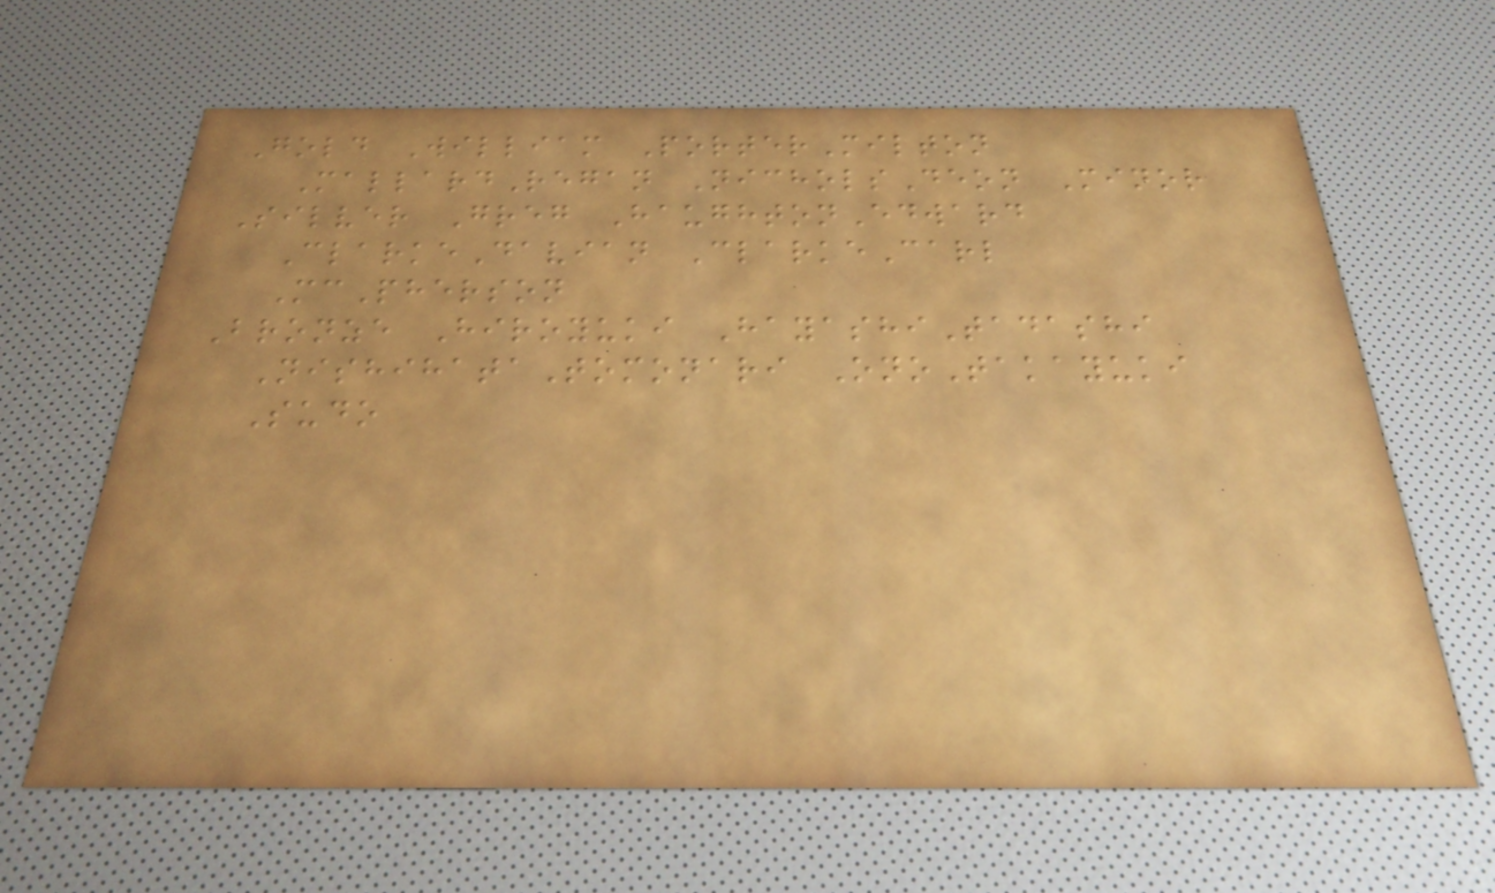Gold William PorterMilton
MallardRegan NicholsDeon Minor
Silver Greg HaughtonEdward
ClarkeDavian ClarkeCarl
McPherson
Bronze Hiroyuki HayashiTadashi
NishihataTomonari OnoTakayuki
Sudo
